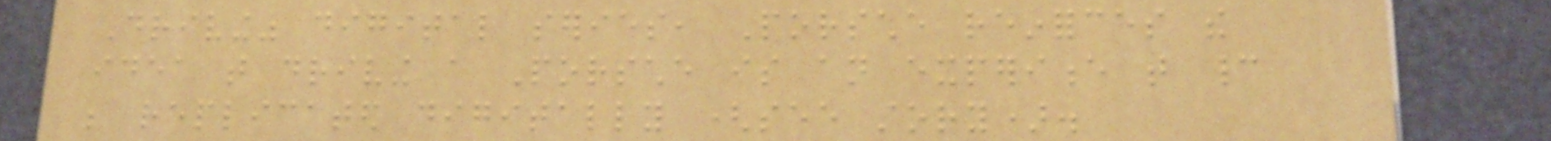Driving" digital series, Porsche reinforces the
idea that driving a Porsche is an experience that cannot
be replicated digitally (see story).
